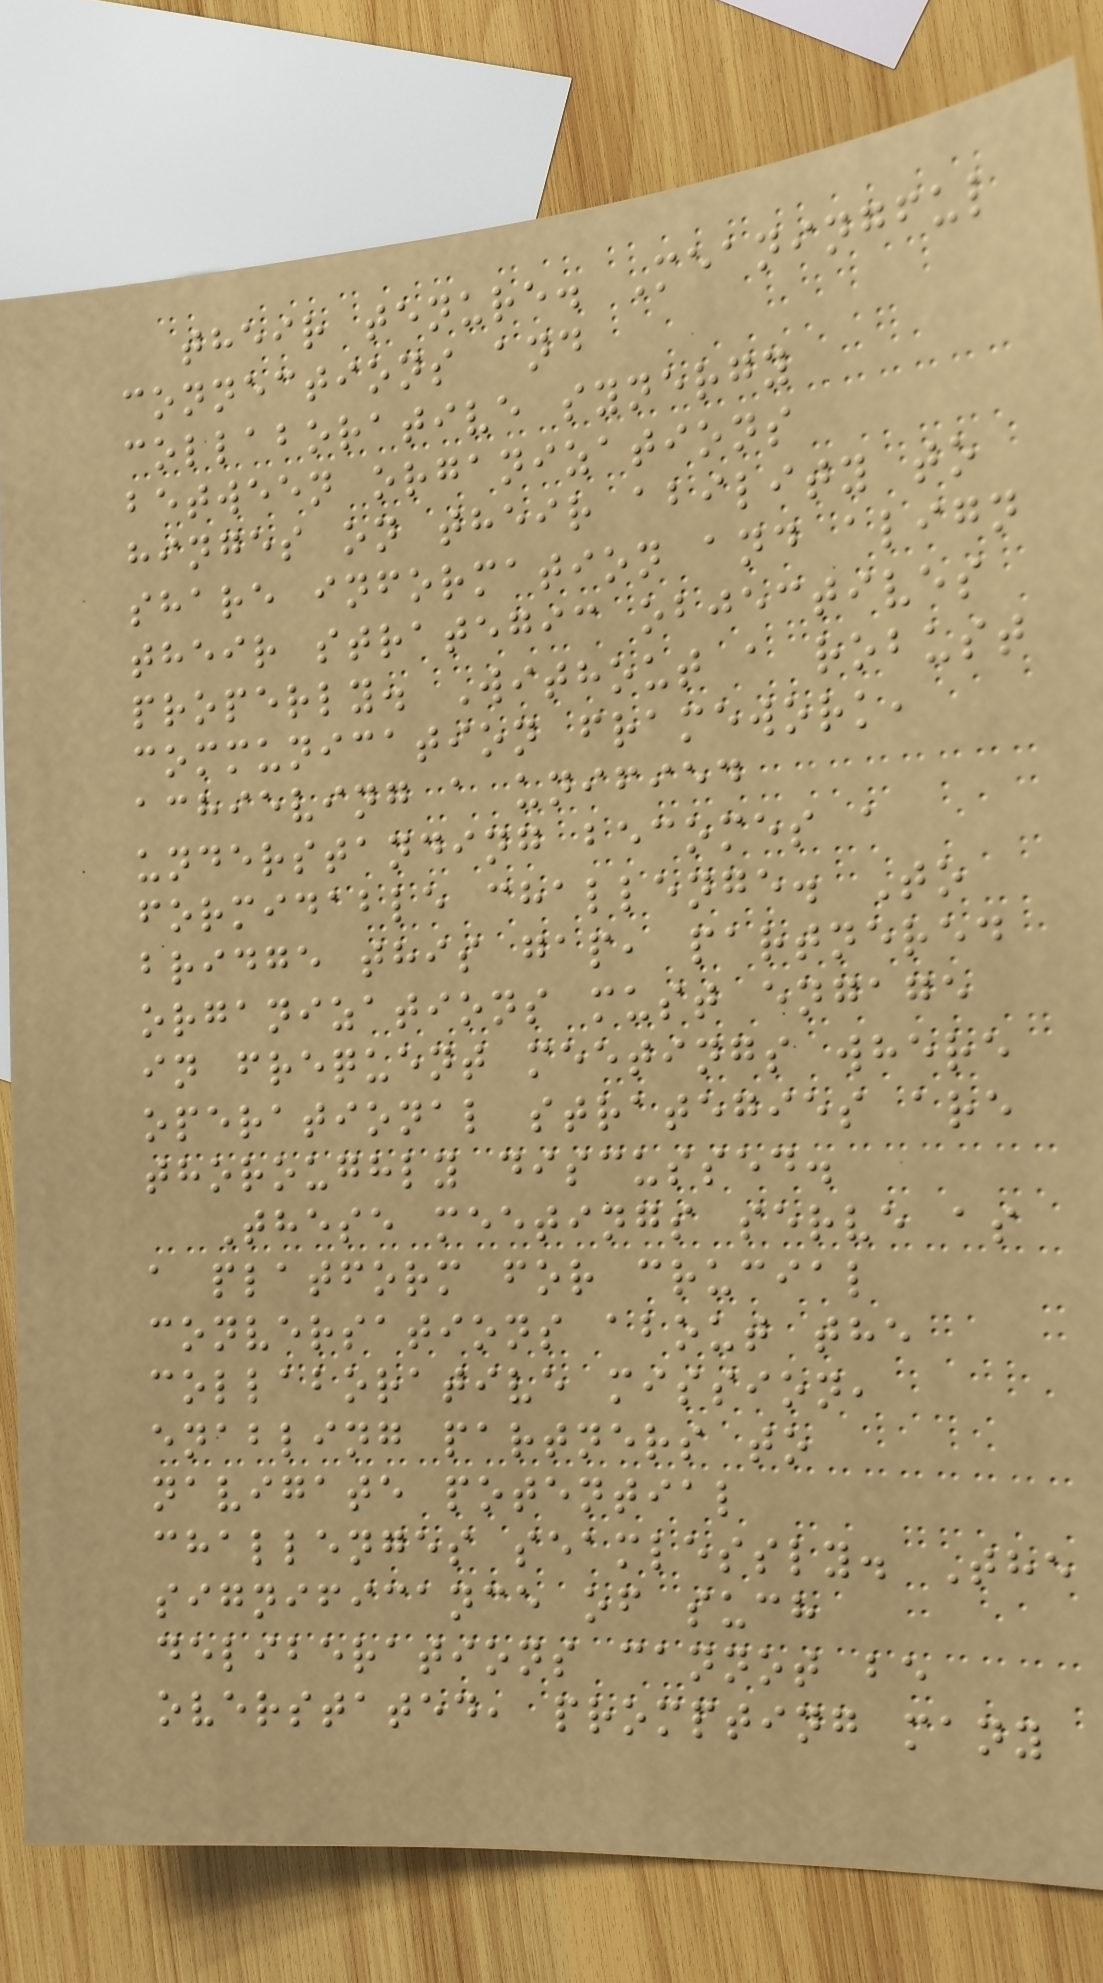their tenure. Meaningful
connections and
collaborative synergy
between organizations
hinges on their ability to
share information and align
their strategic objectives
properly. Without a robust
communication framework,
achieving a unified
understanding becomes a
formidable challenge. To
bridge this gap, partnered
organizations must engage
in frequent meetings where
operational strategies are
thoroughly discussed.
These meetings serve as
a platform for crucial
conversations about the
collaborative mission,
enabling partners to
navigate potential
challenges seamlessly. The
significance of such
deliberations cannot be
overstated, prompting many
